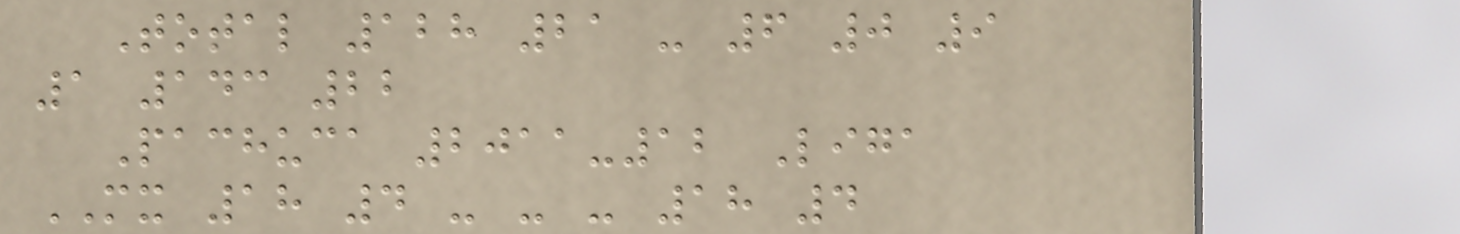Total 128 21 - 6 0 9
1 143 22
Pachuca 2011-12 Liga
MX 18 4 - - - 18 4
